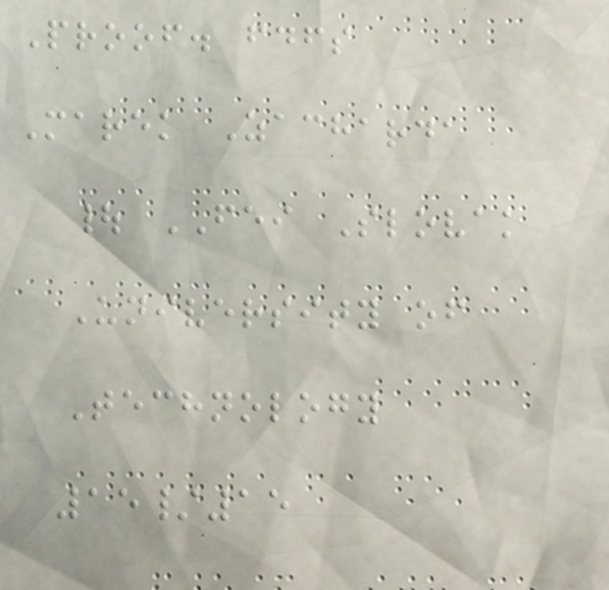Proof. fdfs
Marek Zacharda
| FEI Slovak
University of
Technology
15/15
